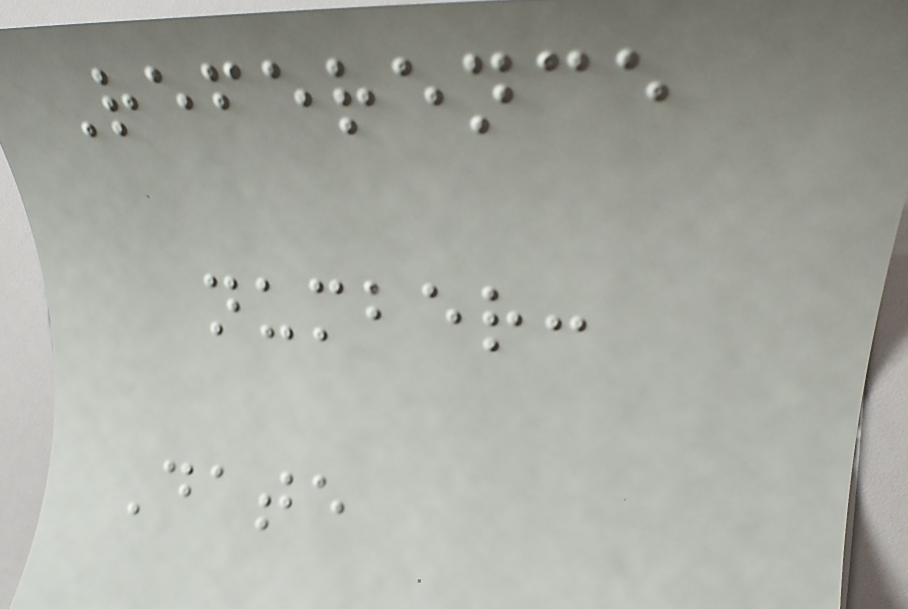Reference
number:
Date
